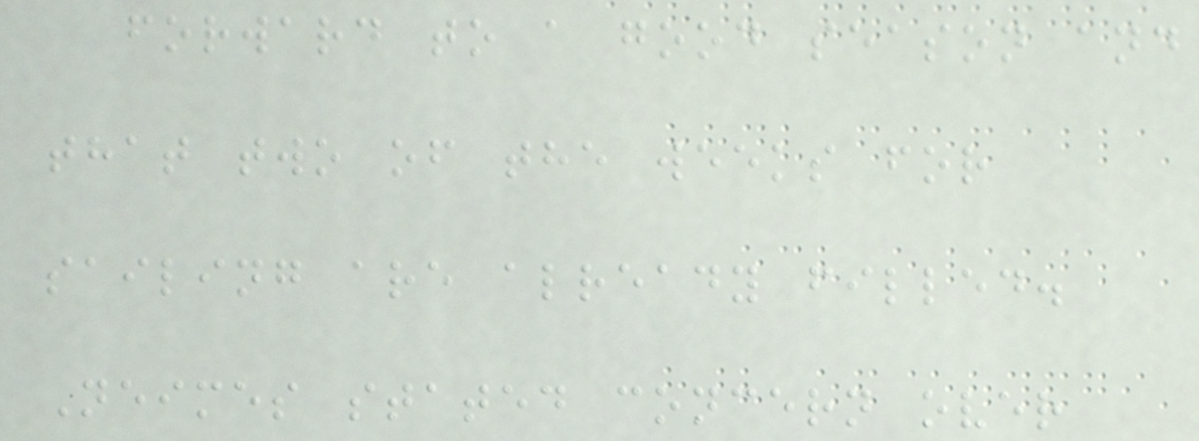forward to a good season and
that two of the weeks for
sailing are already filled.
Neimes stated concern over
